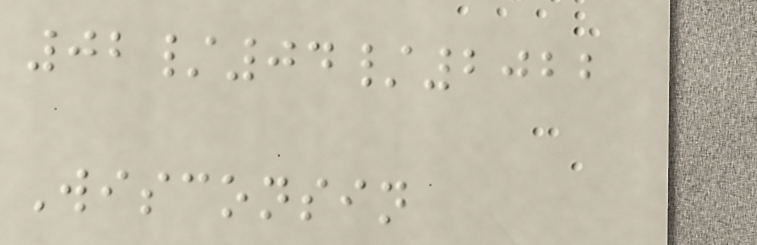02/04/2022
Wisconsin
